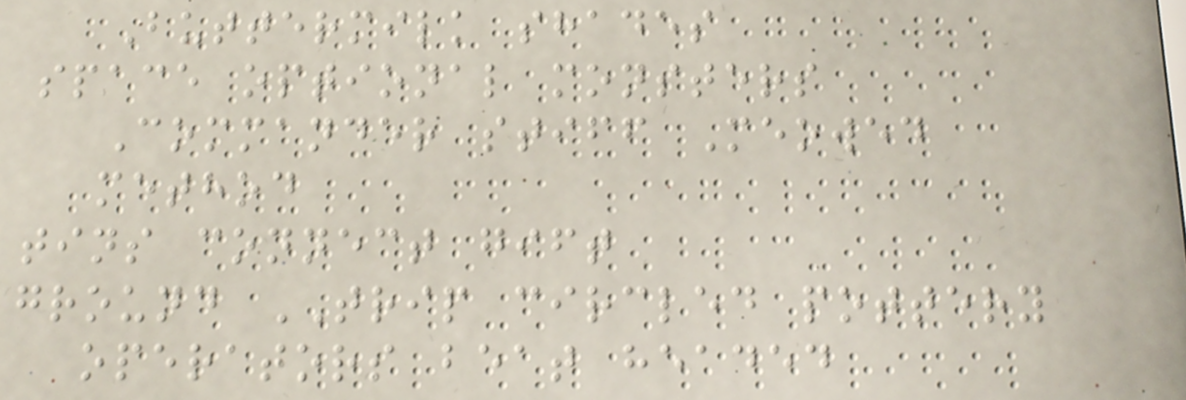Buttermilk shades
space optional monsters
Commander stiff Meowed
method
tins connect gift
ground TRIP circled pottery
operators beat headed
